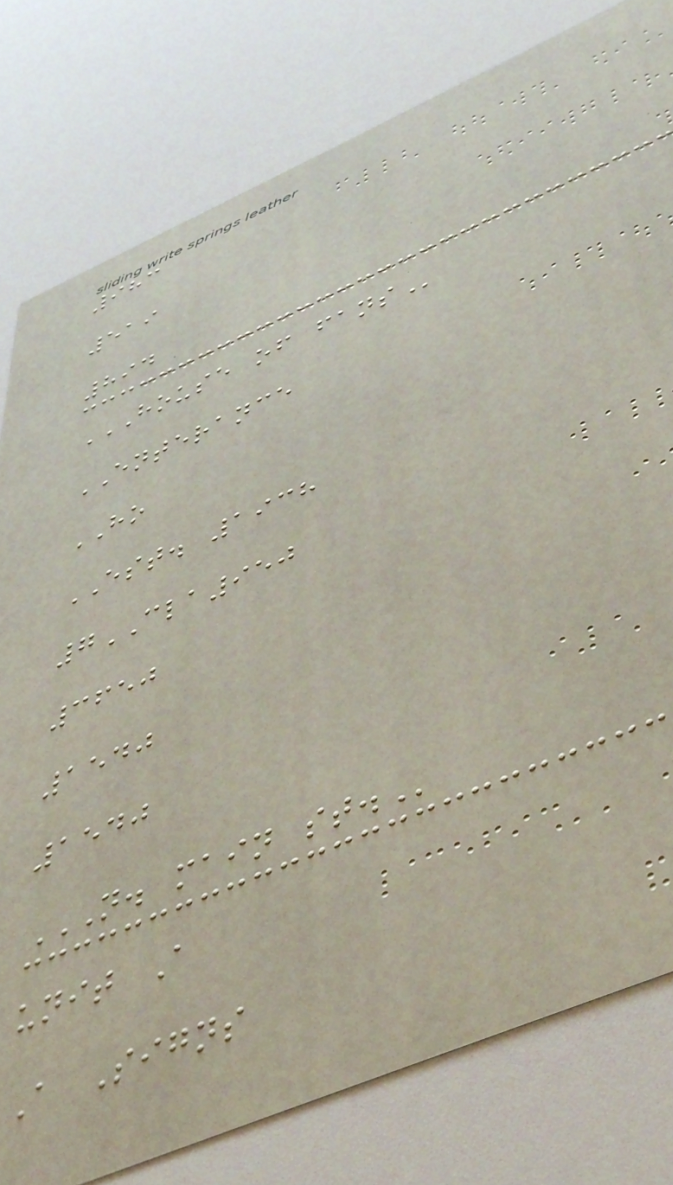983
519
894
HOUSE OF FANS
ENTERANCE
HO
EST. 1938
7CLA950
3650
1540
1540
N. MAIN ST.
unit A
A Signs
